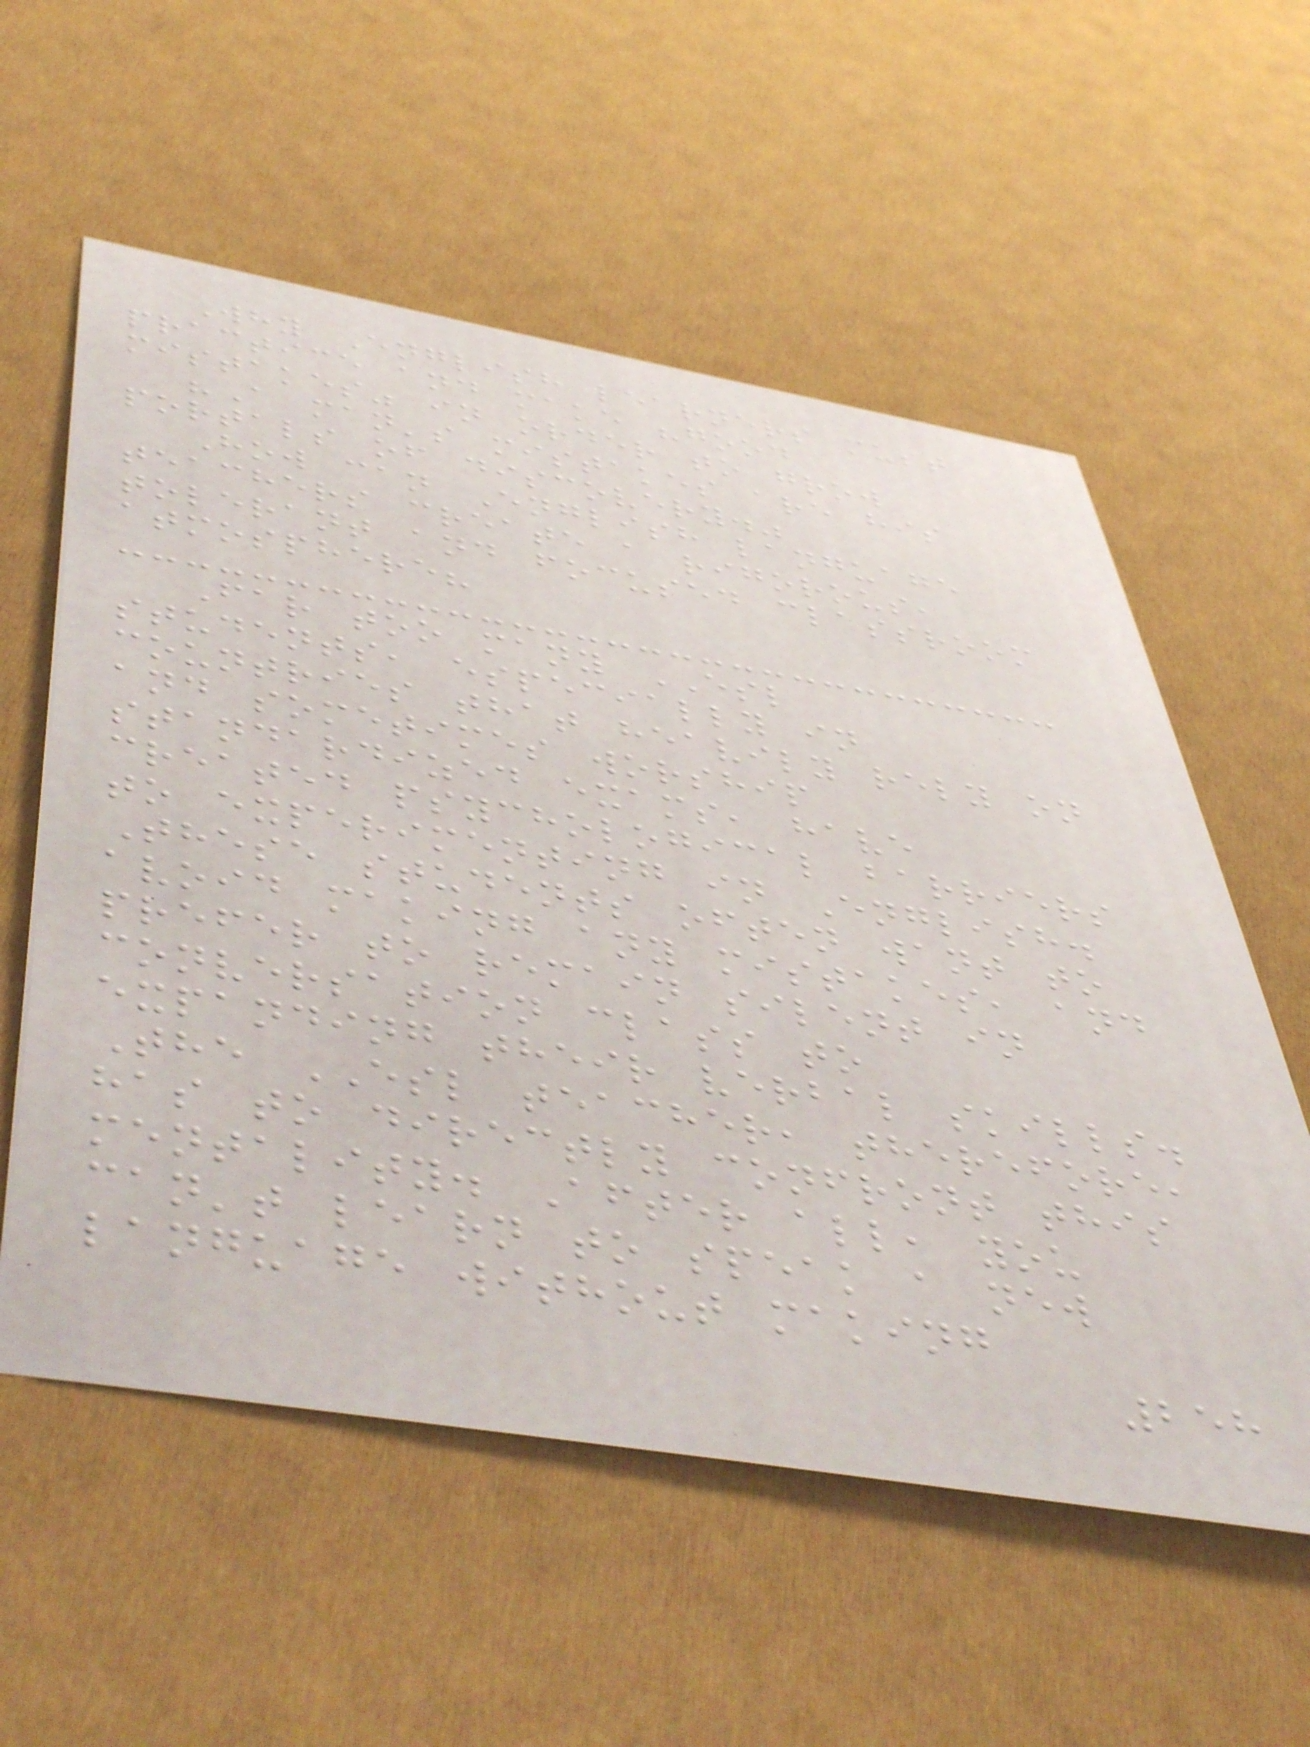Why English learners must
practice and make "good
mistakes" in order to grow
"A man's mistakes are his
portals of discovery."
How can English language
teachers create a rigorous,
tolerant and focused classroom
atmosphere?
Far too many ESL
students, especially in
countries that heavily rely on
and sometimes worship
standardized exams, have
created psychological barriers
to experimenting in English.
These students often want to
avoid making any mistakes, and
prefer to remain silent in
conversation class to
expanding their verbal skills.
The ESL teacher, therefore,
has to directly confront this
mentality. After all, you
can't learn to speak a new
language without making
258
